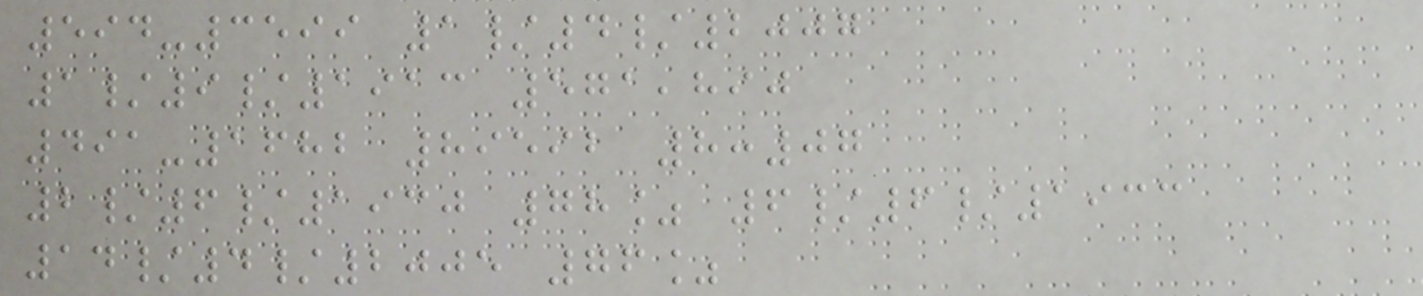594-3599 1/4/2007
1/9/1913 571,890
491-1682 89592 8:07
2/6/1930 78% 6/6/1933
14/4/2005 76%
